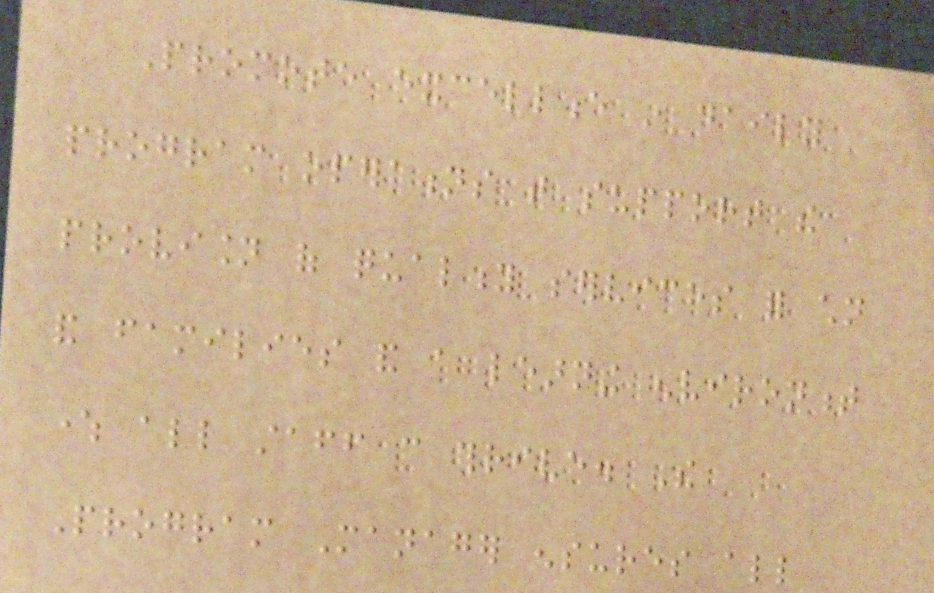Promote excellence in daily
program operations that support the
provision of quality services for children
and families and a learning environment
where all staff can thrive. The
Program Manager ensures all
